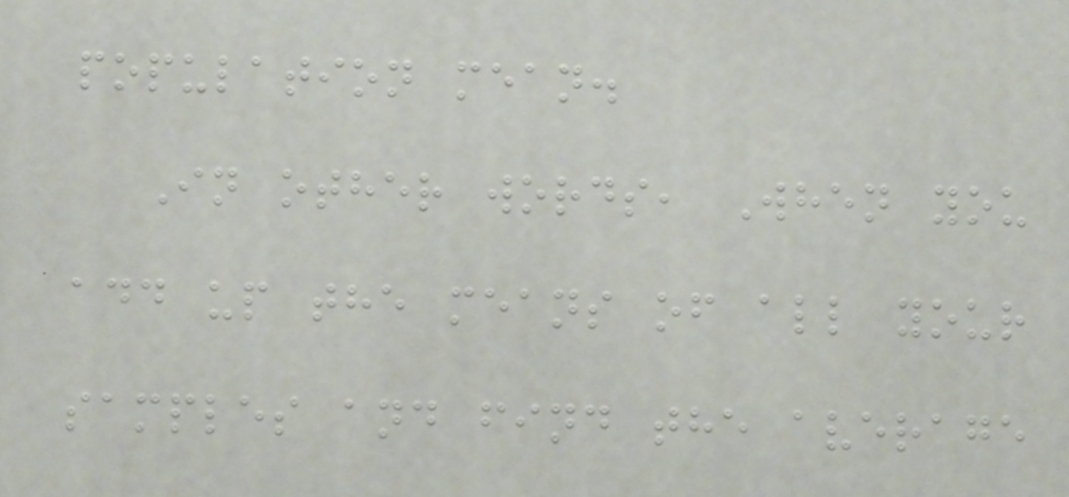population mean.
In other words, When you
add up the means of all your
samples and find the average
